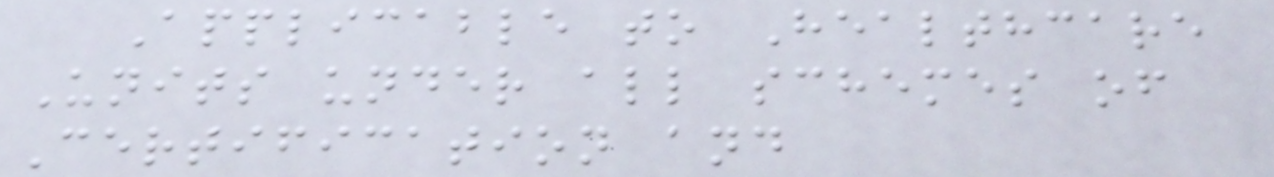Applicable to Healthcare
Units under all schemes of
Certification and
